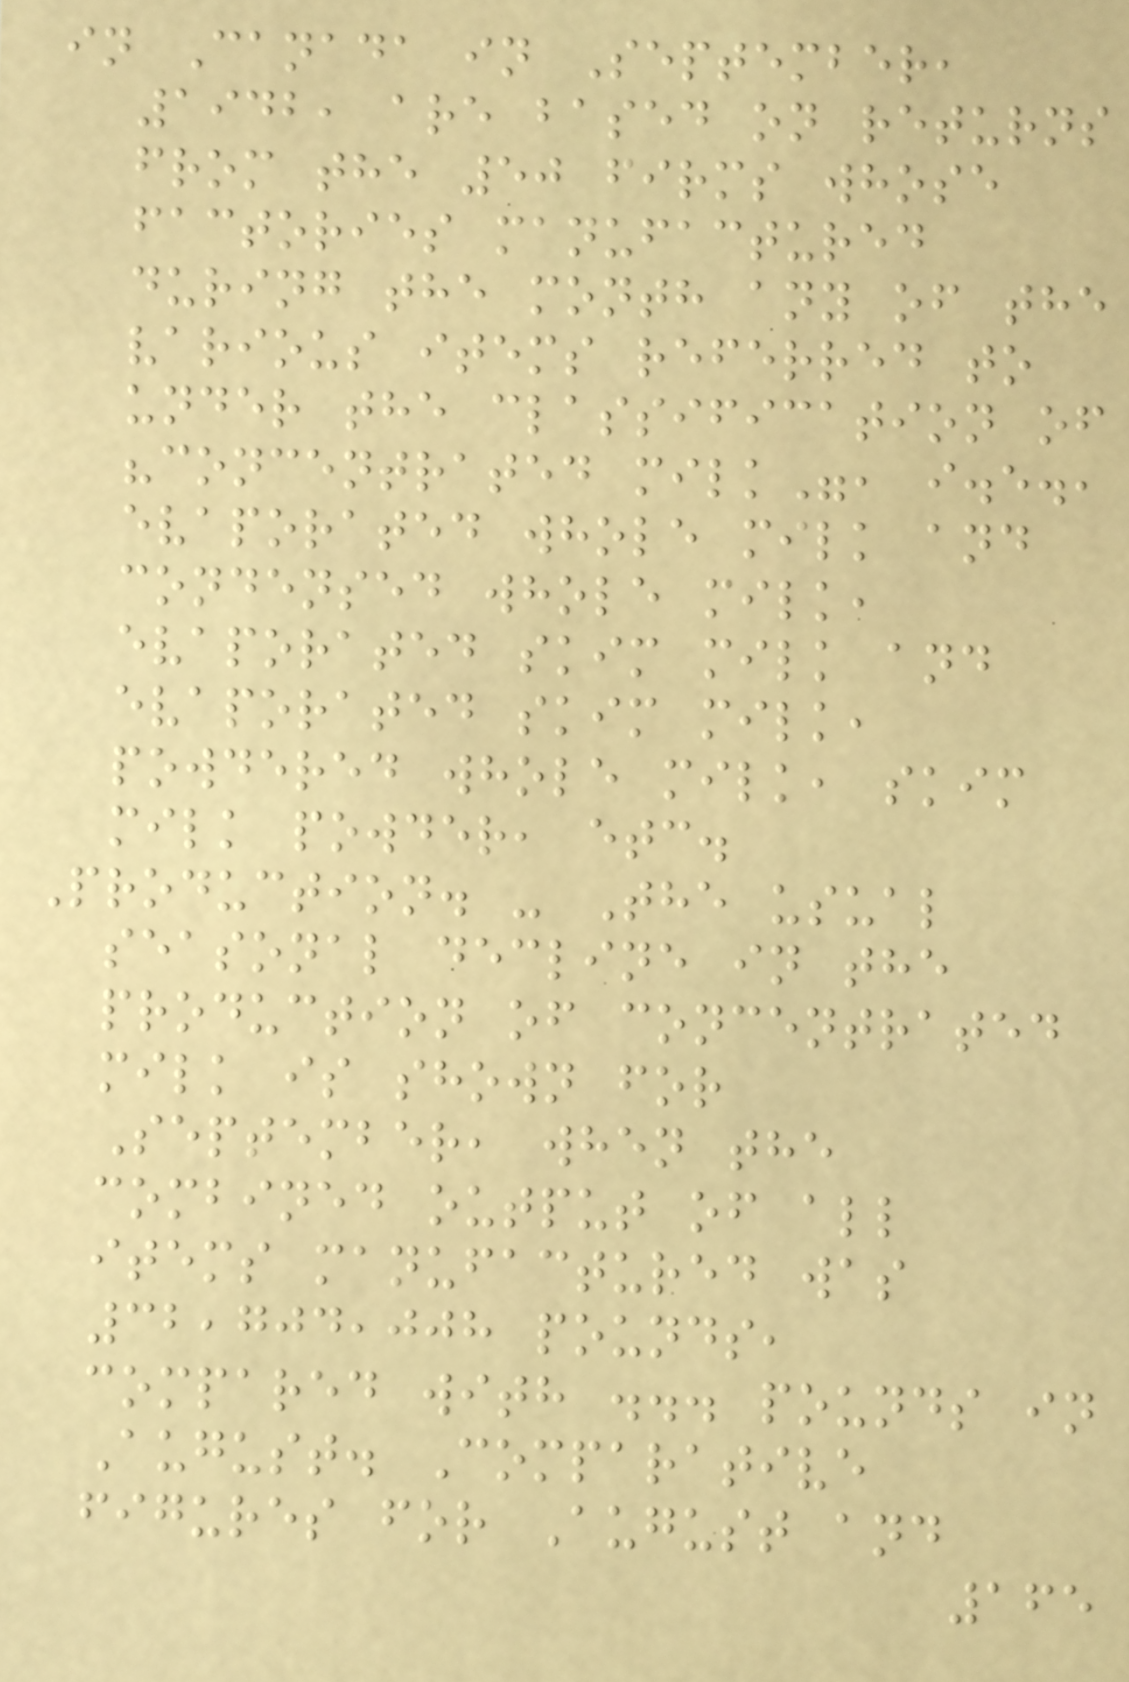in Canada in September,
1942, are based on returns
from the 50 firms whose
factories manufactured
during the month any of the
various items referred to
under the classification of
"concentrated milk", i.e.,
evaporated whole milk and
condensed whole milk,
evaporated skim milk and
evaporated skim milk,
powdered whole milk, skim
milk powder, etc.
Production. - The usual
seasonal decline in the
production of concentrated
milk is shown for
September, when the
combined output of all
items manufactured was
32,704,008 pounds,
compared with ... pounds in
August. Comparative
figures for August and
165
